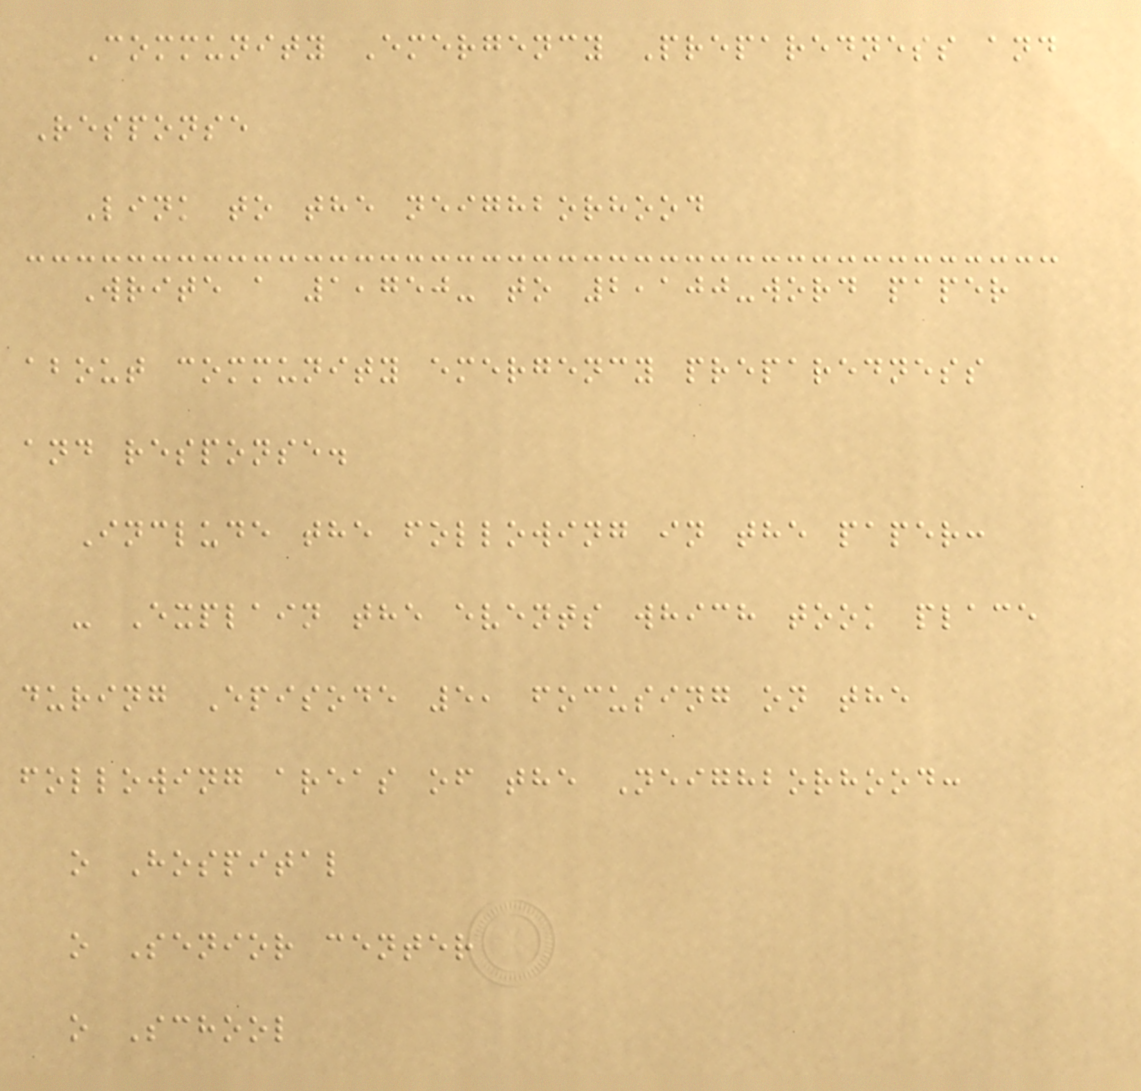Community Emergency Preparedness and
Response
Link to the neighborhood
Write a 1,750- to 2,100-word paper
about community emergency preparedness
and response.
Include the following in the paper:
- Explain the events which took place
during Episode 5, focusing on the
following areas of the Neighborhood:
o Hospital
o Senior center
o School
